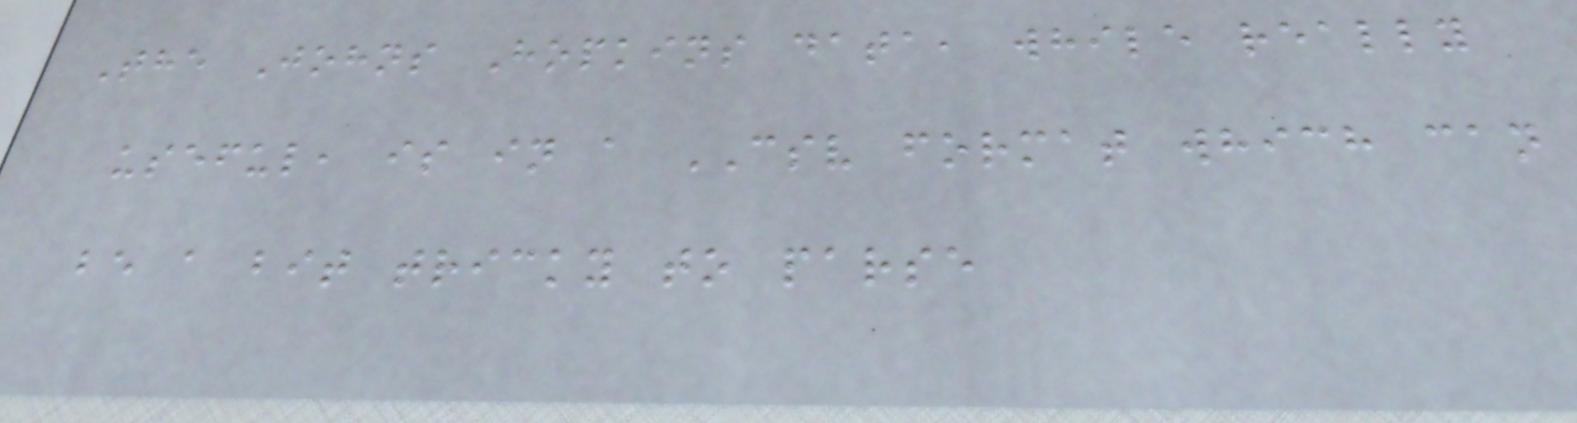The Johns Hopkins data, while really
useful, is in a CSV format which can
be a bit tricky to parse
